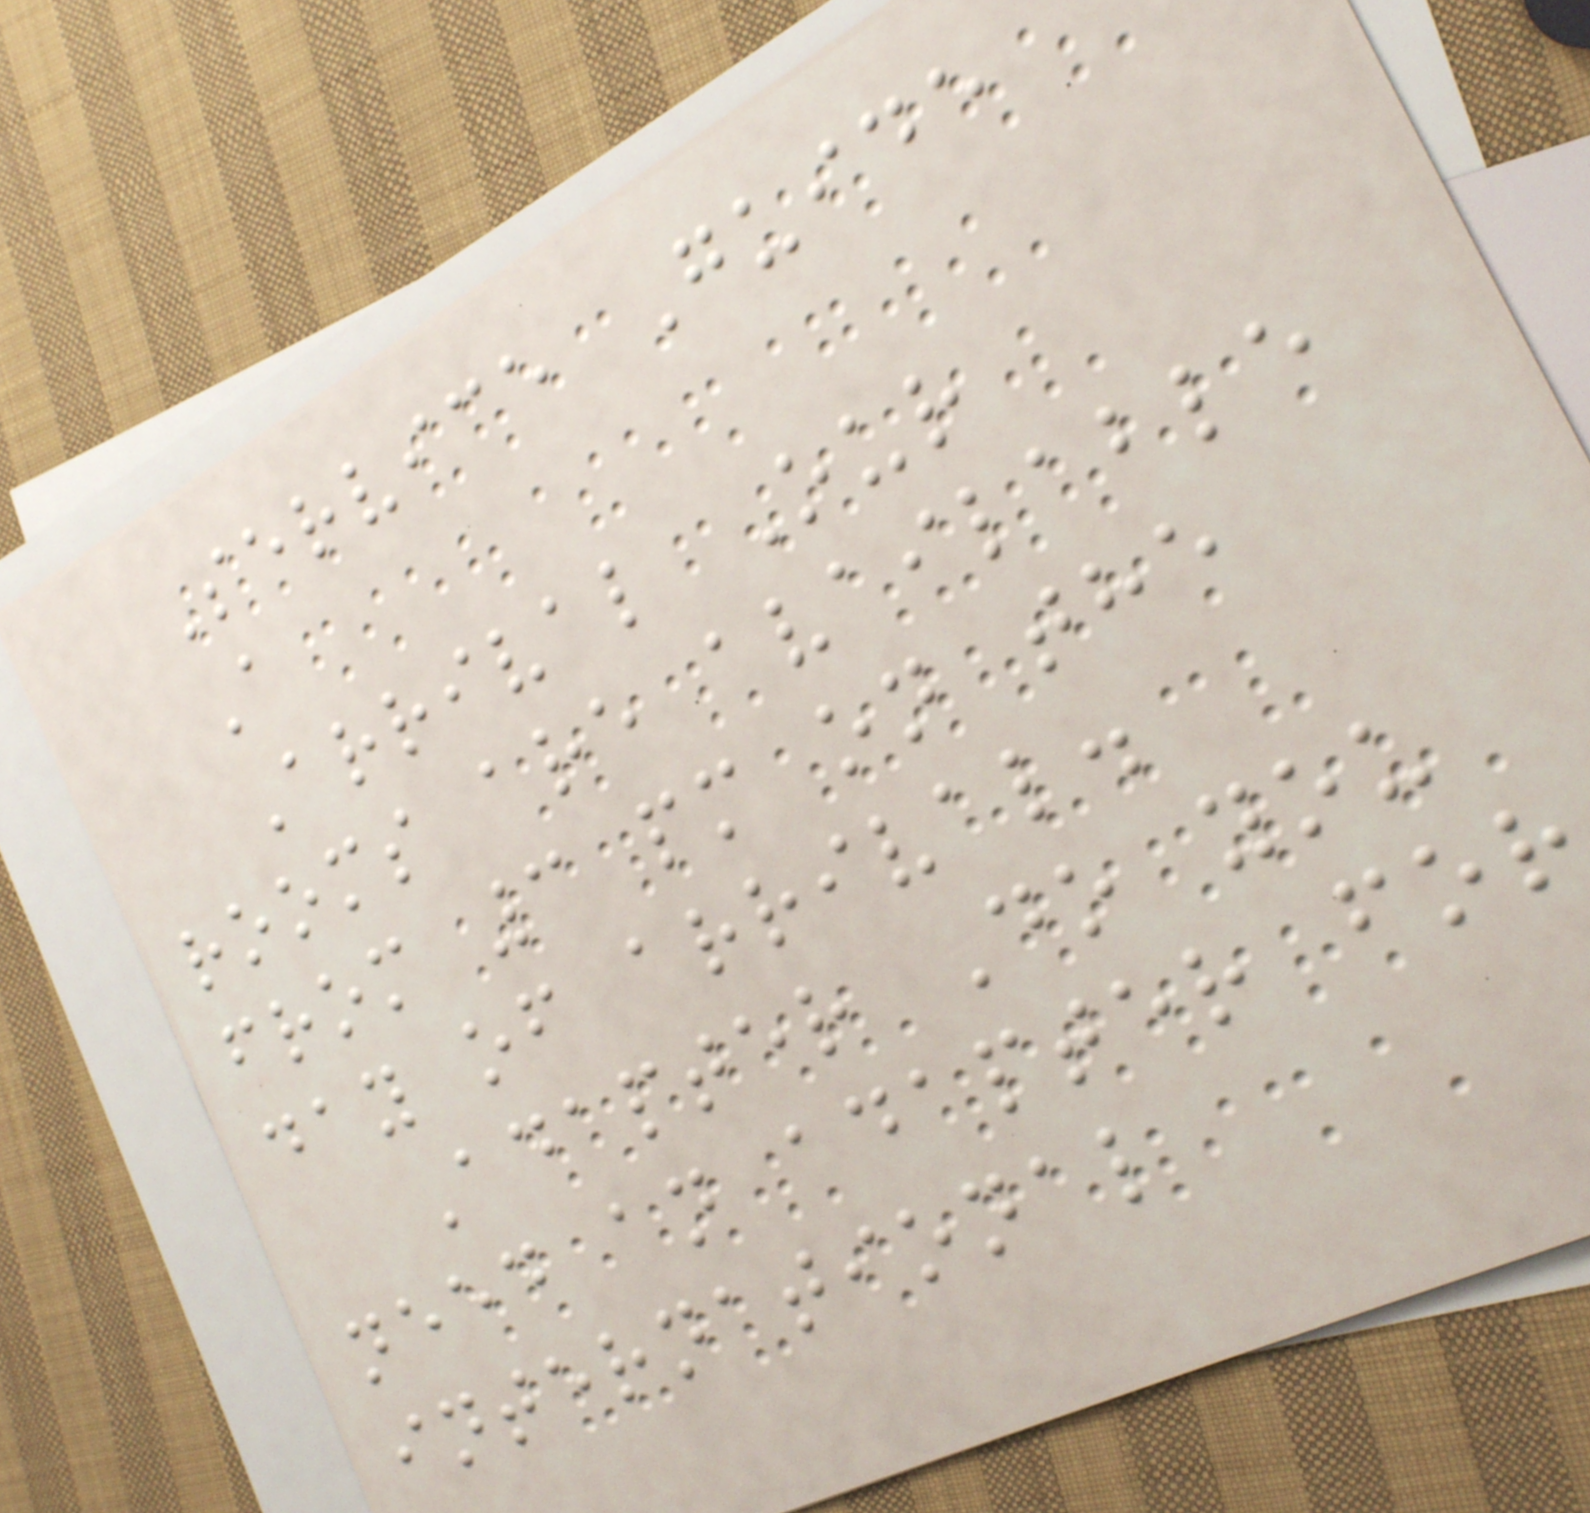Service Guide
A
Arrival Our
rooms are available
from 3 pm on the
day of arrival.
Adapter Do you
need an adapter for
international
